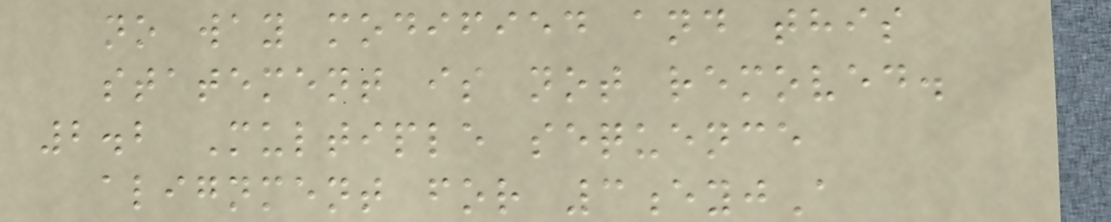no way modified and this
statement is not removed.
2.2 Multiple sequence
alignment for 3eyjA
